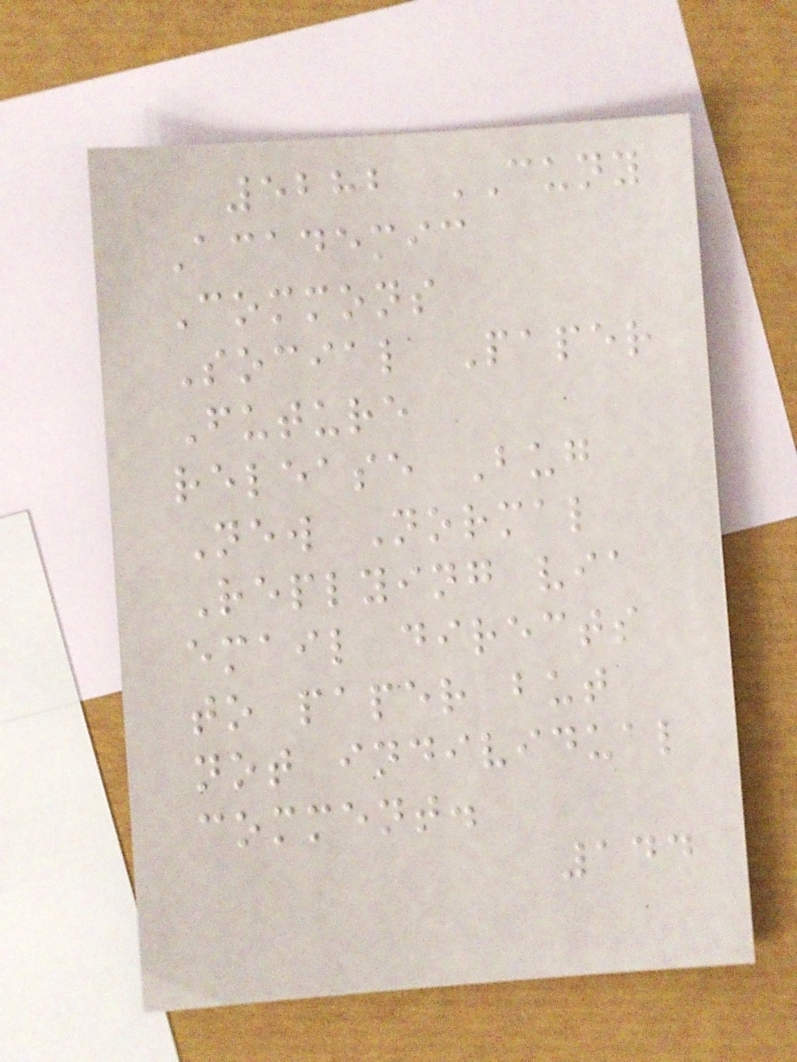5282 CUNY
Academic
Commons
Social Paper
Future
release Bug
New Normal
Replying via
email directs
to paper but
not individual
comment.
144
